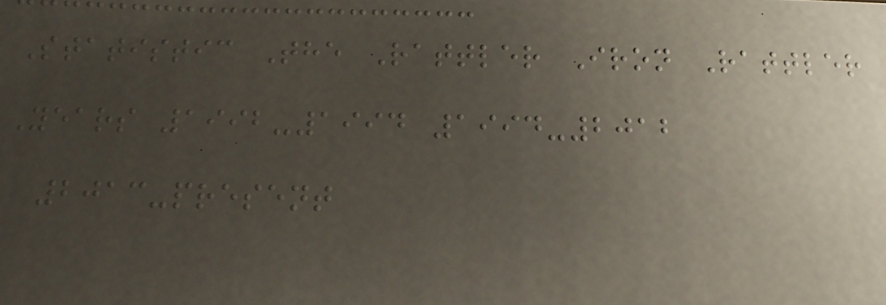Statistic The Rattler Iron Rattler
Years 1992-1994 1994-2012
2013-present
